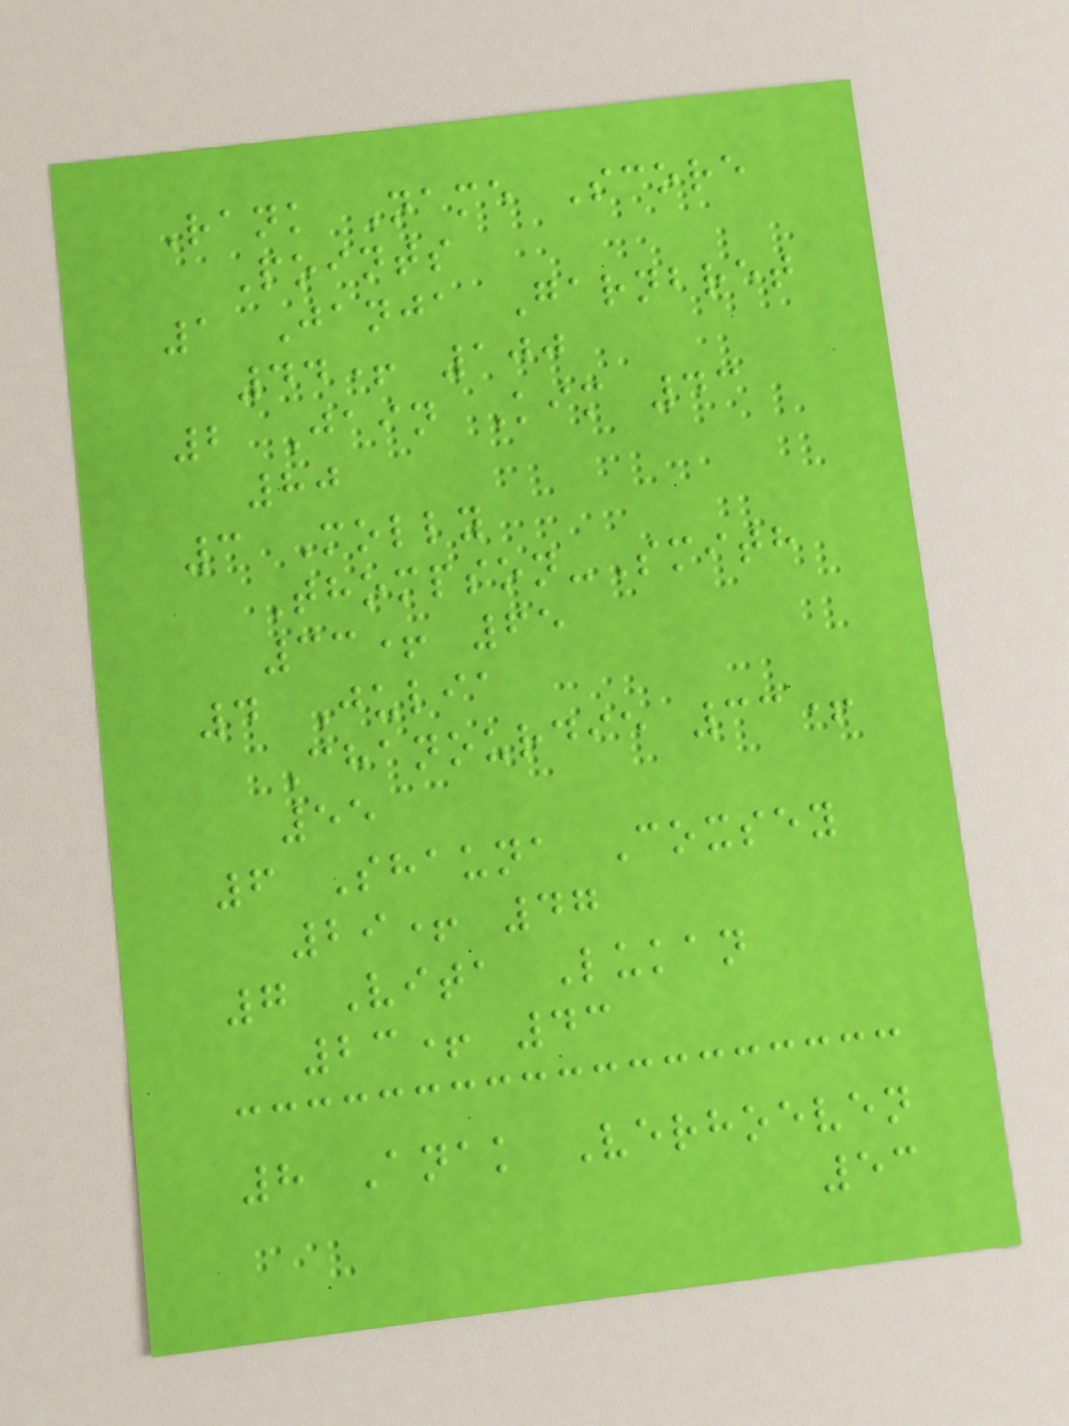Rank Name Score
Points
1 Janja Garnbret
44+ 100
2 Jain Kim 43
80
3 Molly
Thompson-Smith
33+ 65
4 Julia
Chanourdie 33+
55
6 Shauna Coxsey
29+ 47
7 Vita Lukan
23+ 43
8 Anak Verhoeven
53
